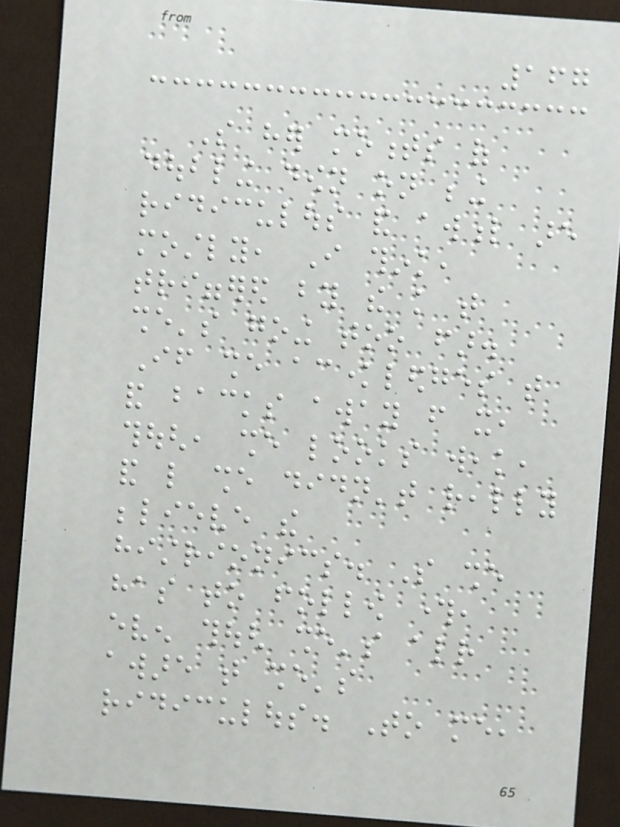167
So her moments of
doubling down on being
ridiculous and awful are
mostly, I think,
triggered by the knowledge that
she's going too far.
If she acknowledges that
and backs away from it,
though, she looks weak,
and like she didn't really
believe the
histrionics. So she
has to follow through,
even though she's already
aware that she's
ridiculous. To me,
